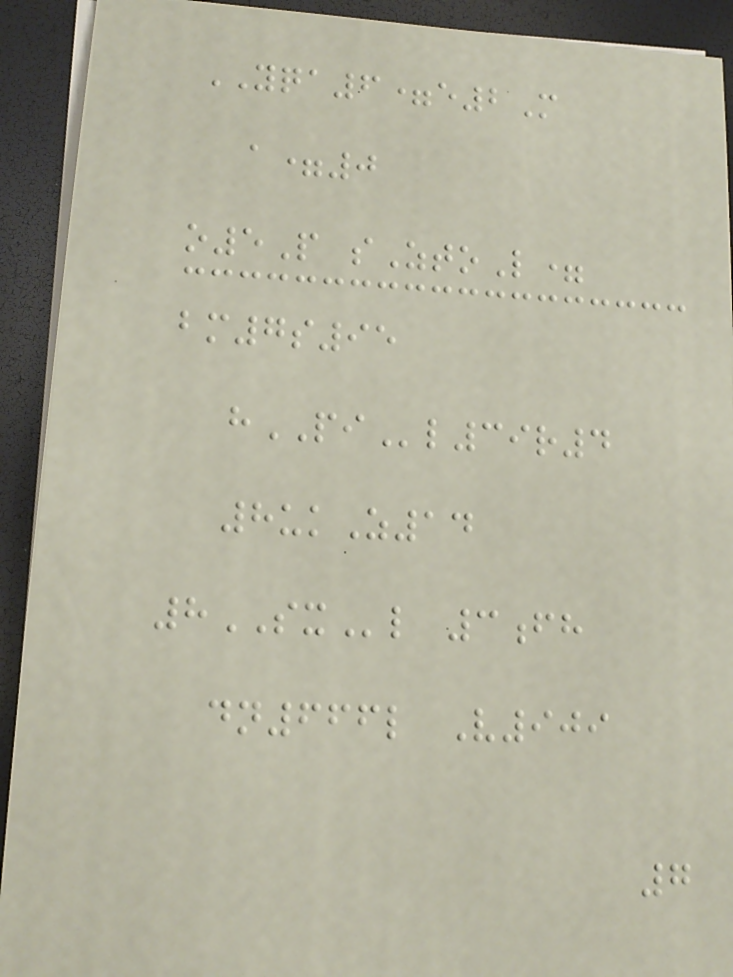YQA6=e2M
a=0
o5P sZtoL=
bm7s95
hPIl39r4
8ukZ14
8SXl 3fh
dn666l V909
7
